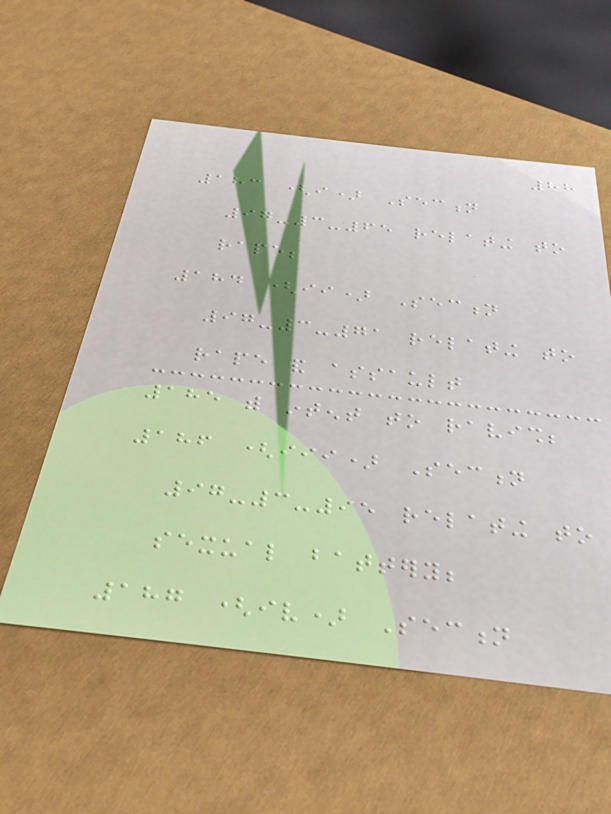88
183 (i) Section
97-3-65 relating to
rape;
184 (ii) Section
97-3-71 relating to
rape and assault
185 with intent to ravish;
186 (iii) Section
97-3-95 relating to
sexual battery;
187 (iv) Section
